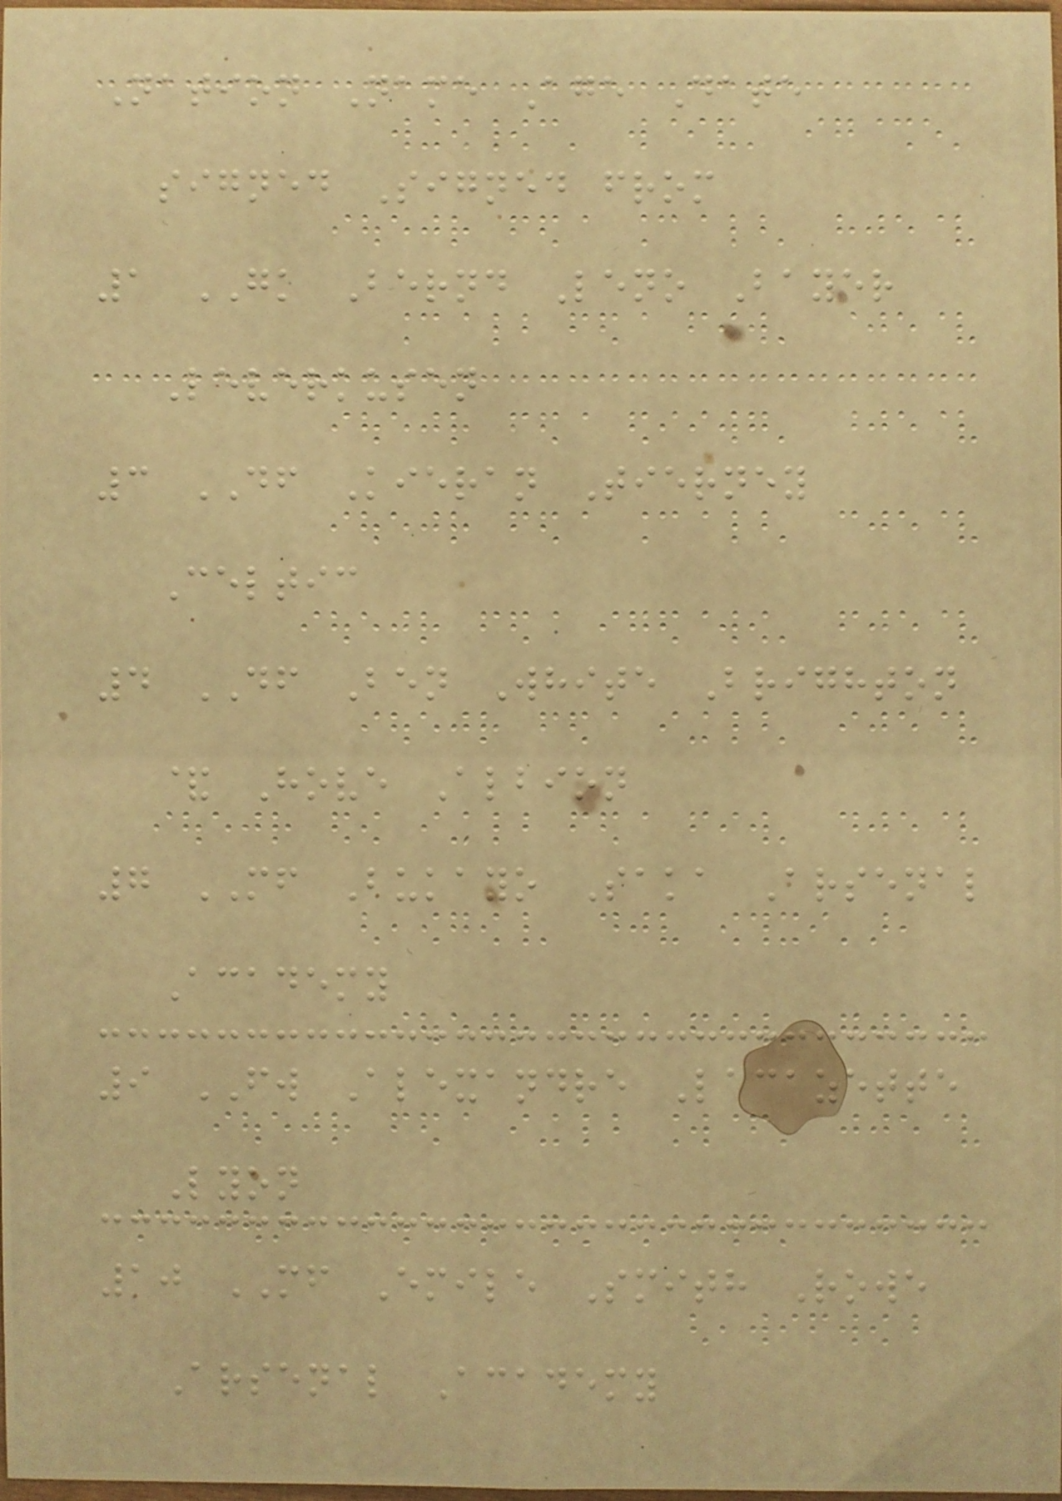Nation Name Age Date
signed Signed from
1 GK Bernd Leno Bayer
Leverkusen
3 DF Kieran Tierney
Celtic
4 DF Ben White Brighton
& Hove Albion
7 MF Bukayo Saka Arsenal
Academy
9 FW Alexandre Lacazette
Lyon
10 MF Emile Smith Rowe
Arsenal Academy
